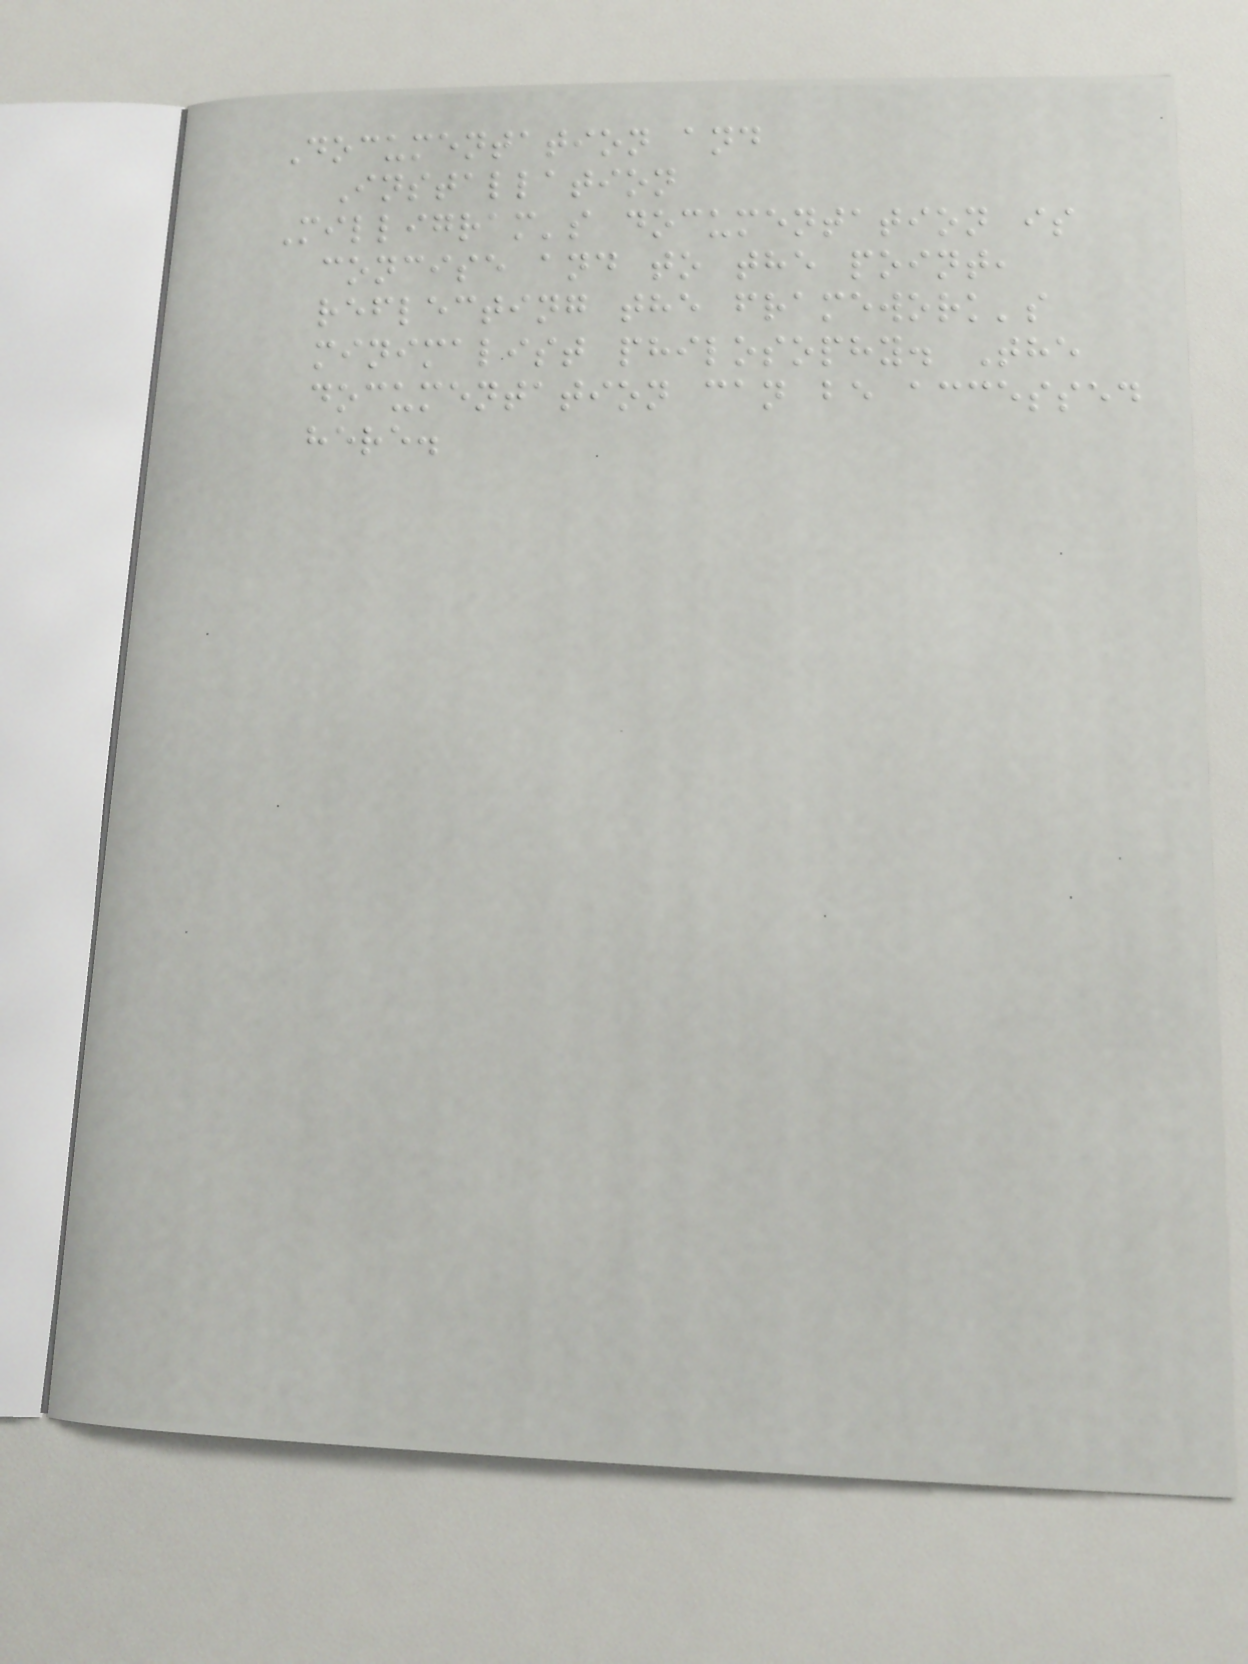Documentation and
Installation
Milligram's documentation is
concise and to the point,
reflecting the framework's
minimalist philosophy. The
documentation can be accessed
here.
